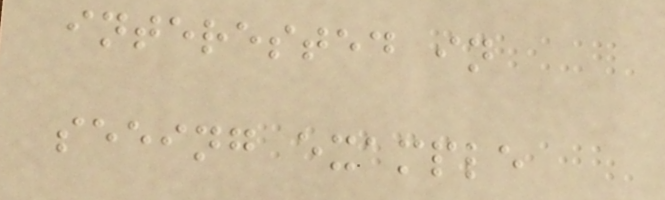interested in
seeing example
